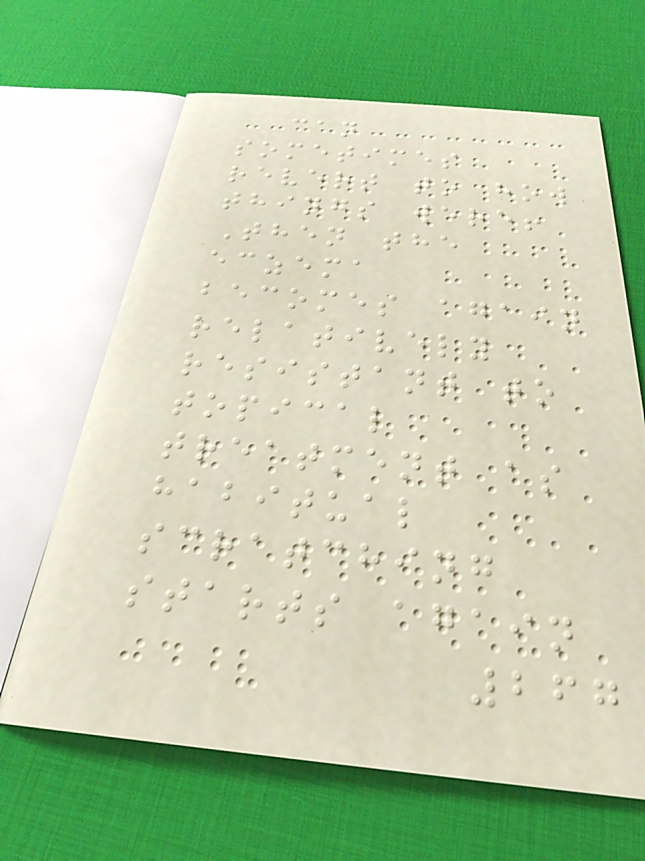can
sometimes
revert to how
things were!
Then the
eczema
becomes again
relatively
resistant to
topical
treatment as
habitual
scratching
starts again
267
